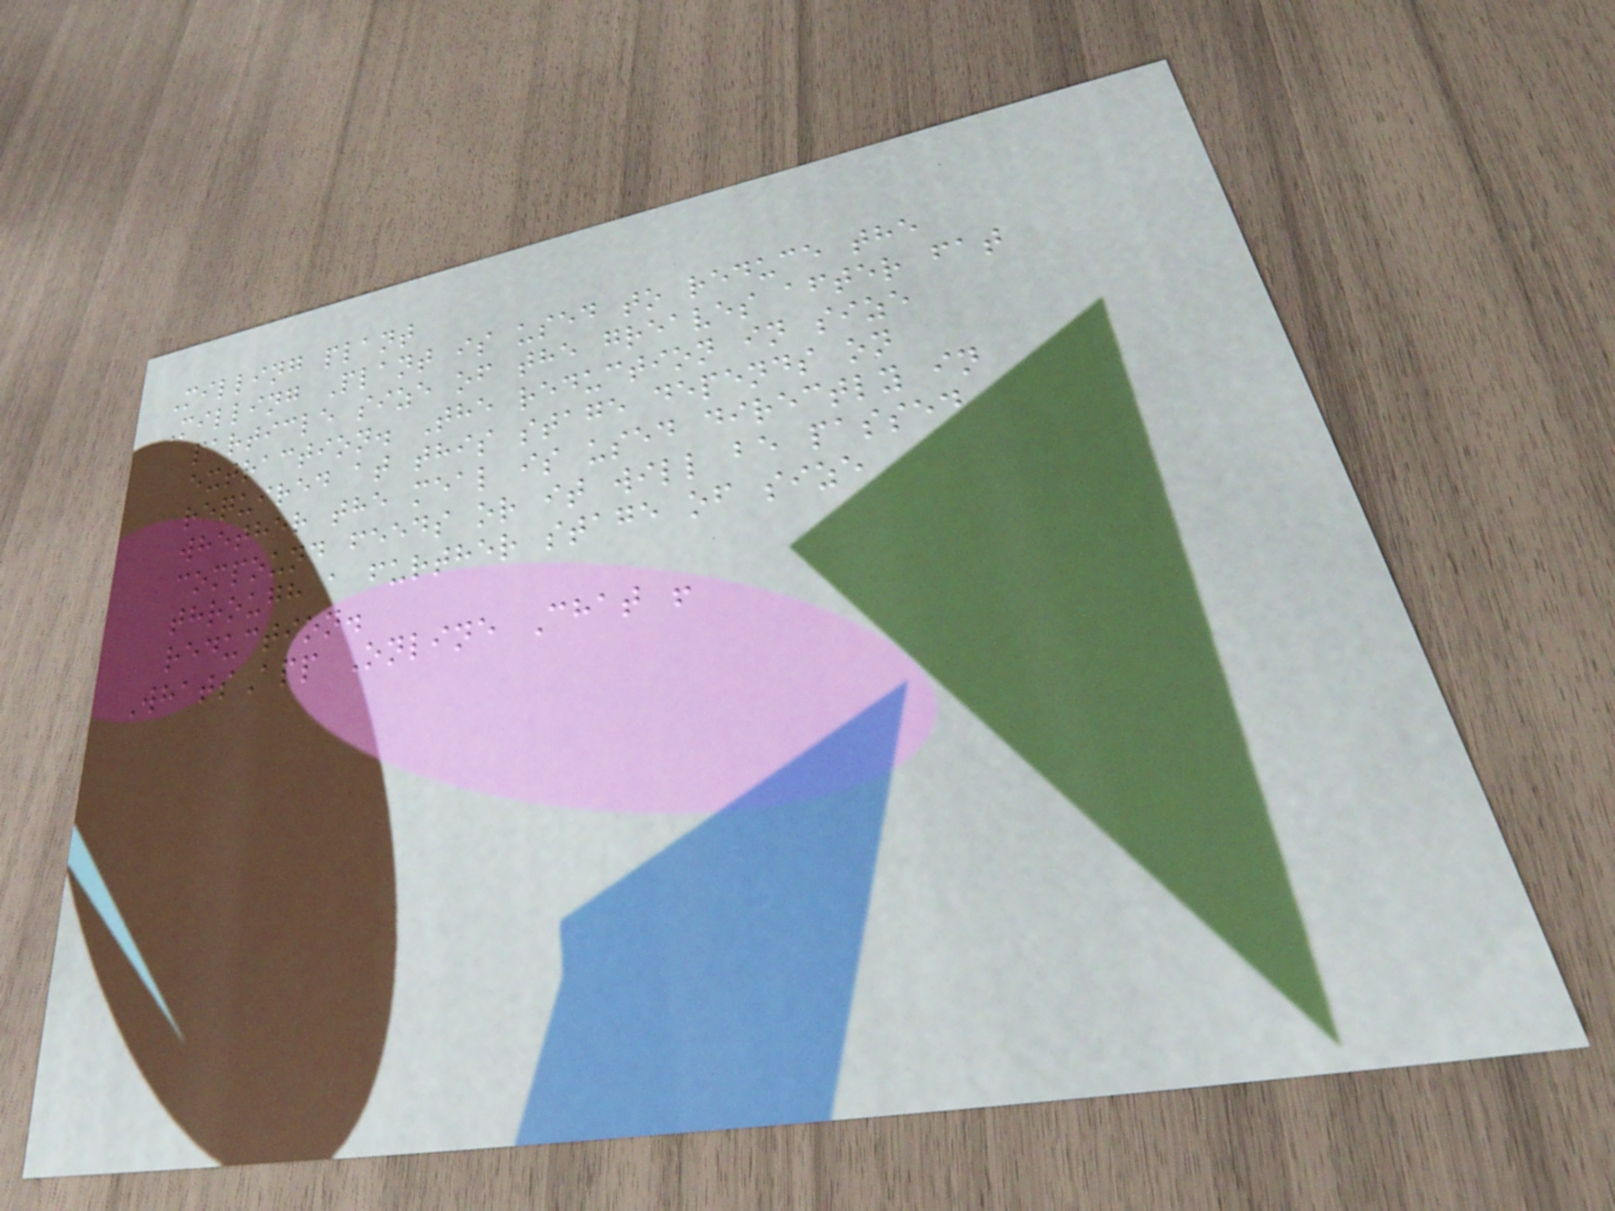Milling plant
Milling Plant is used to reduce the
particle size of the greaves after fat
extraction. The reduction in size
required at this stage depends on
whether the meal is used directly in
compound feeds or it will be passed
through a further stage of size
reduction.
WhatsApp Online Chat !
